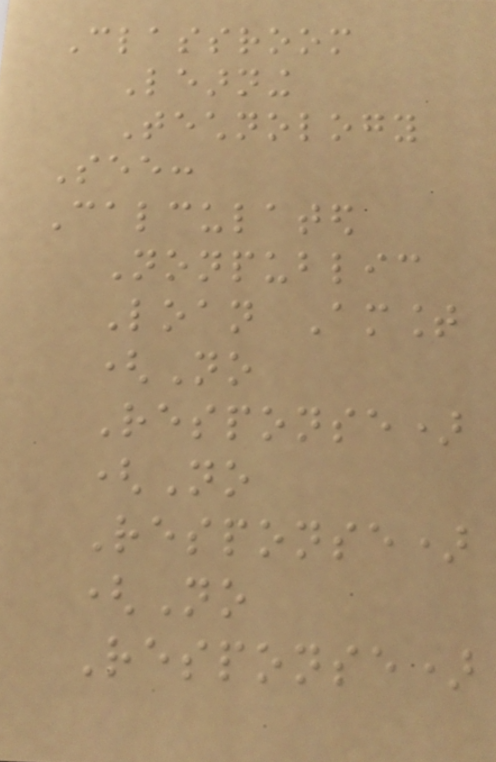Classroom
Learning
Technology
See:
Calculated
Nonpublic
Loan Amount
(No
Response)
(No
Response)
(No
Response)
